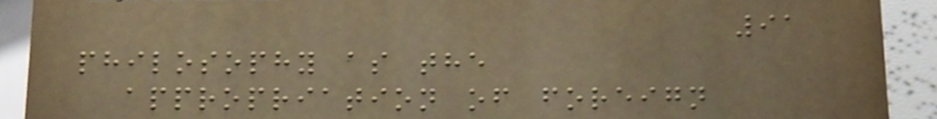91
philosophy as the
appropriation of foreign
